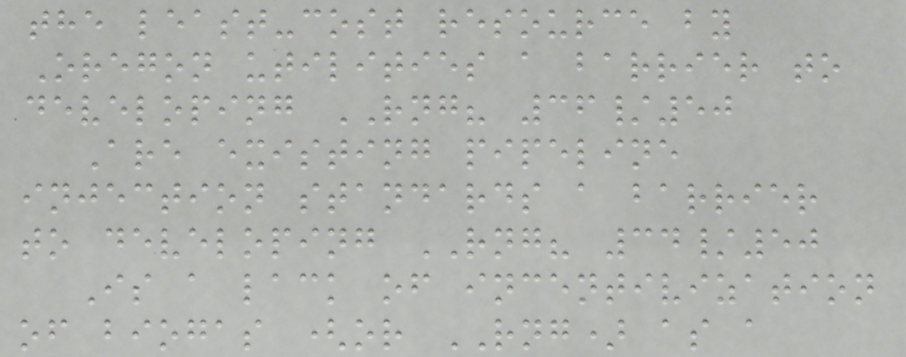the least-cost resource by
Oregon utilities a barrier to
developing RNG? 36/50
Are existing pipeline
injection standards a barrier
to developing RNG? 34/50
Is a lack of incentivization
of biogas (or RNG) as a
